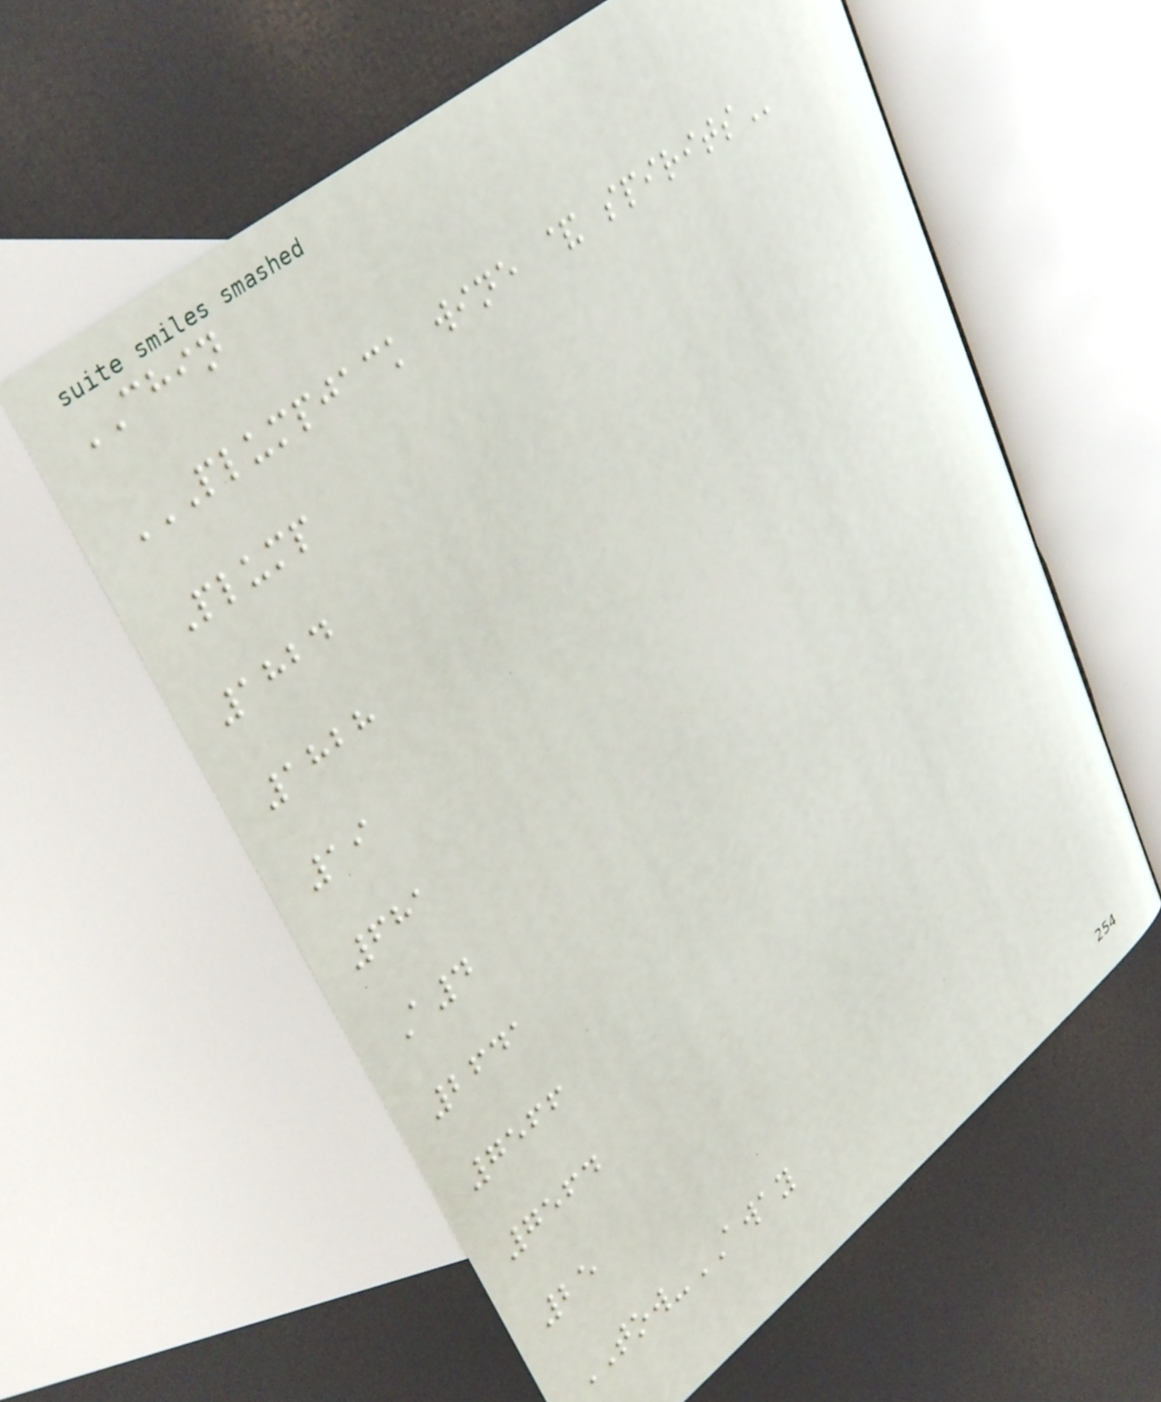CHIN
PLUMPJACK WINE & SPIRITS
Plump
1824
1828
19
681
A4
2641
7566
7564
25
TOW-AWAY
